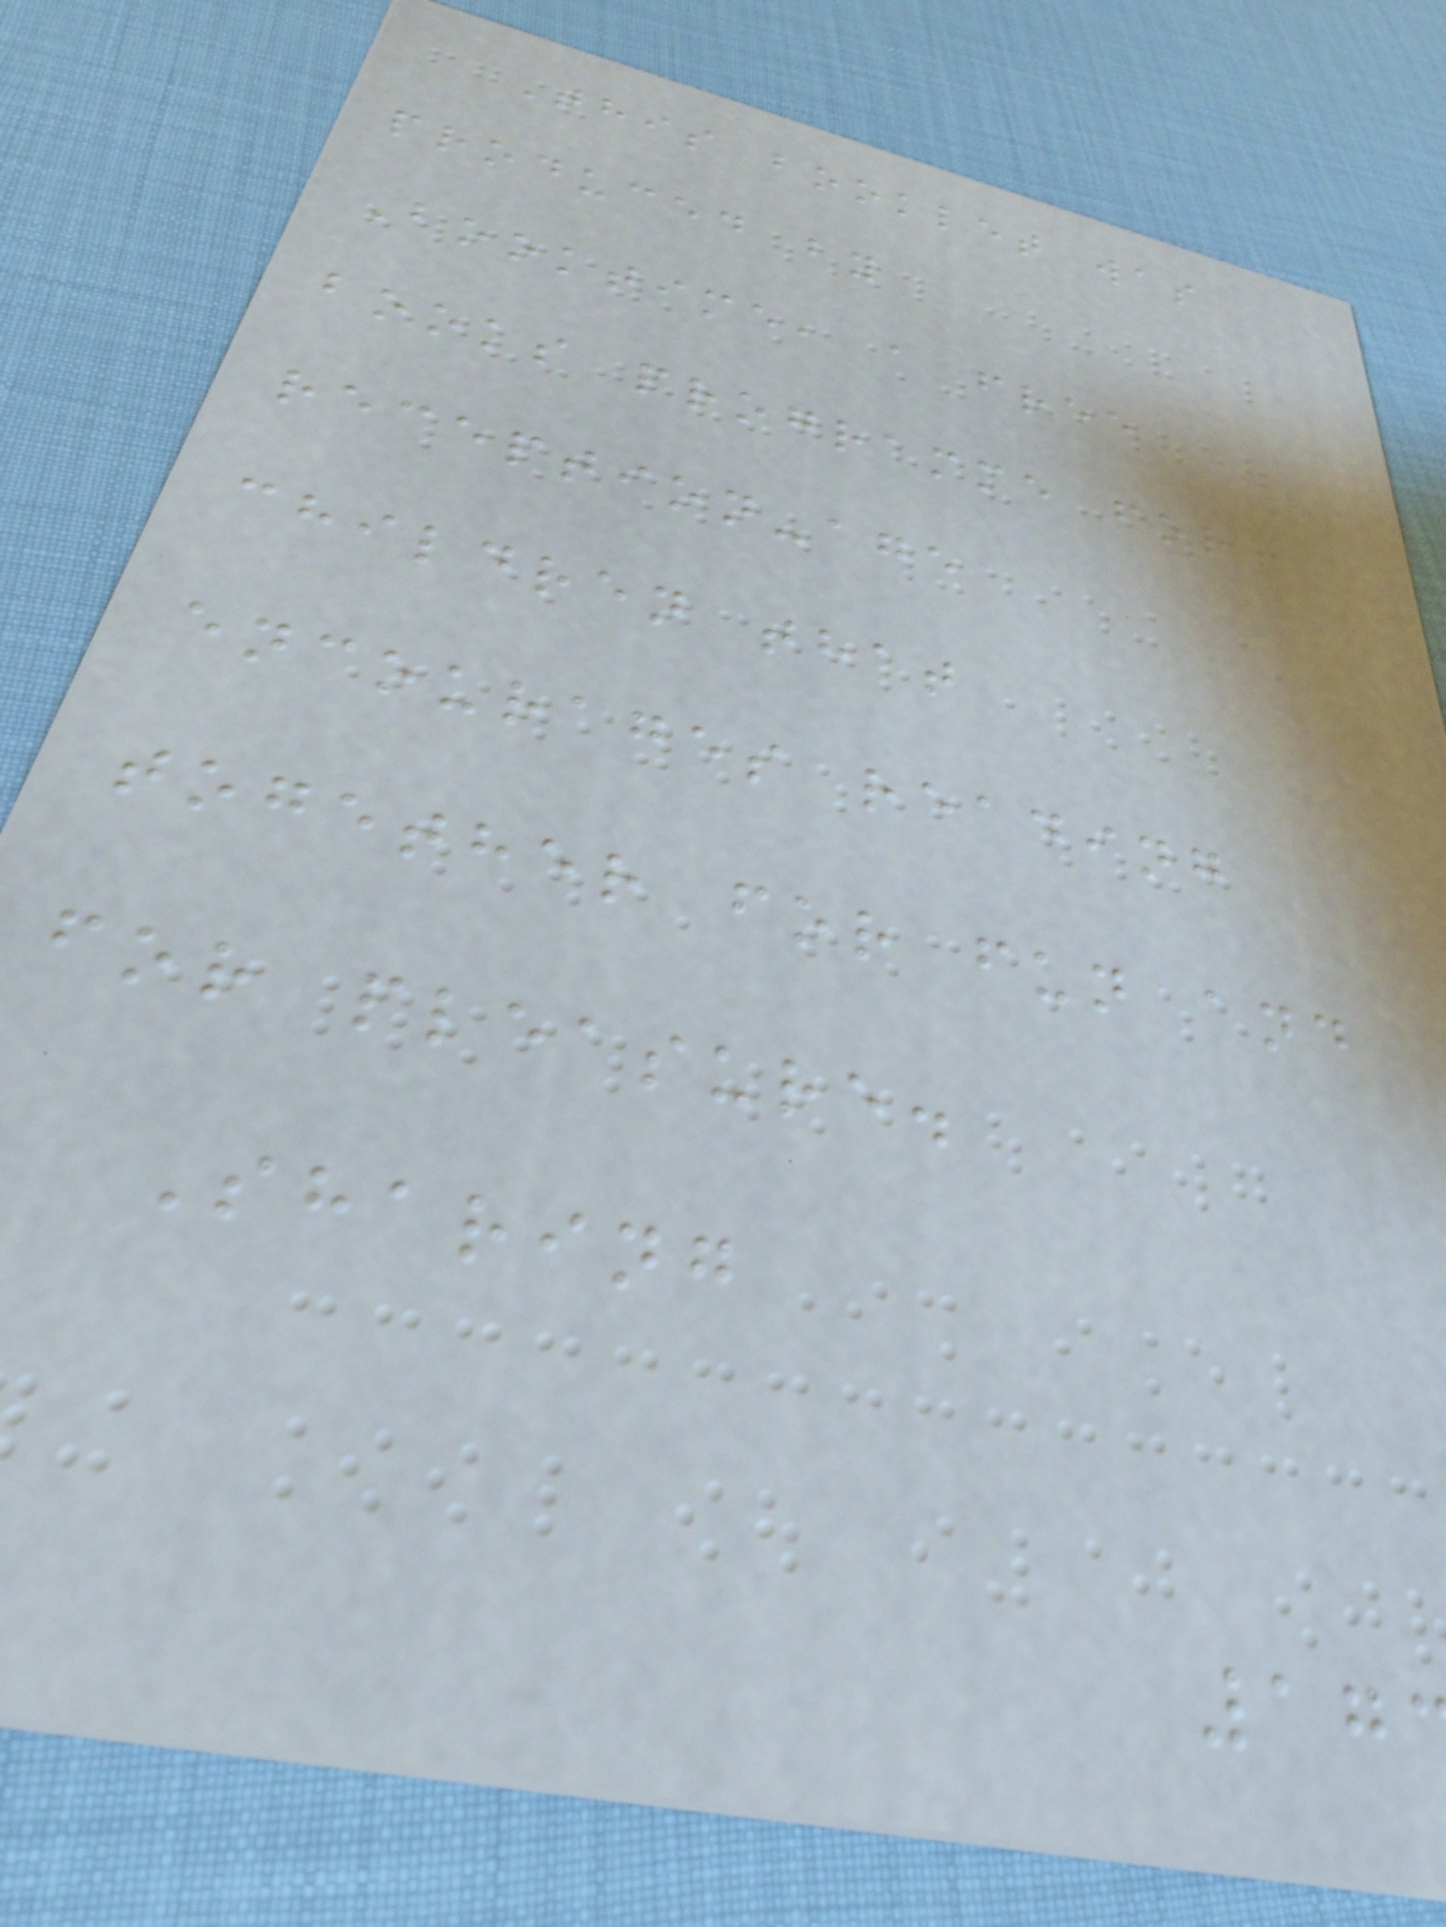This booklet was
produced by
Booktime, a free
books programme for
reception-age
children that
encourages reading
together for fun and
for pleasure.
Sharing
